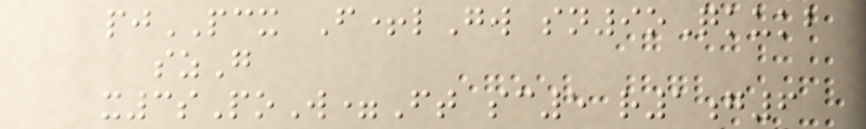pjPCX F+lGw sn9oQkukb
szG
x3sPoW=Ft sc5 r1g6
